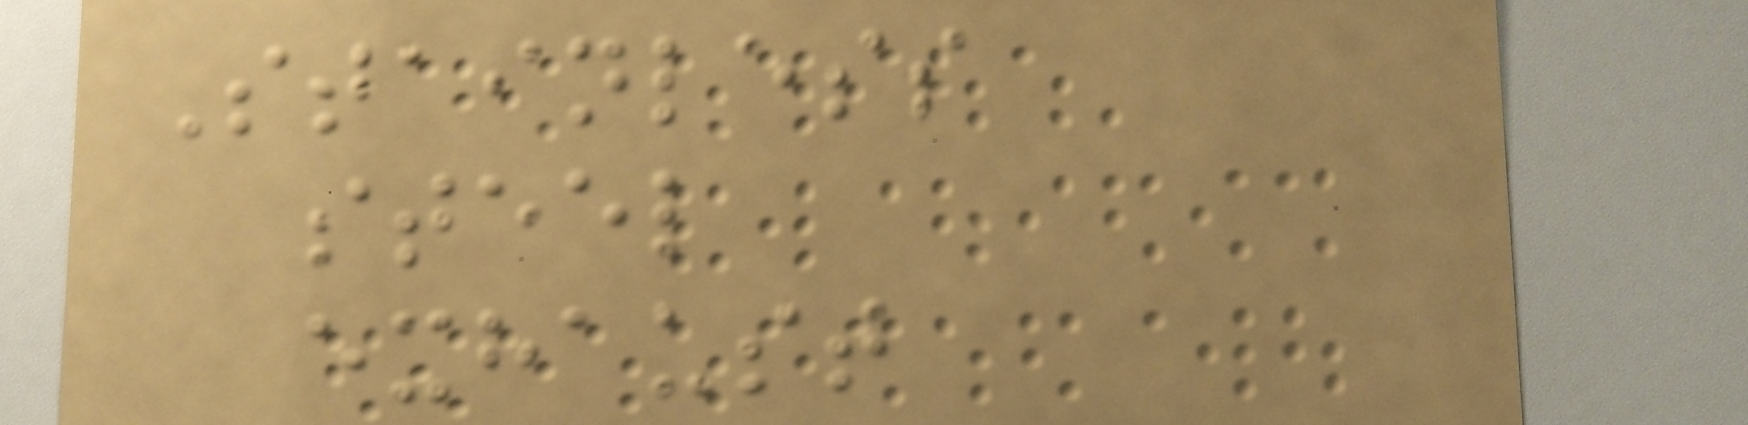Stainless
steel
exhaust
